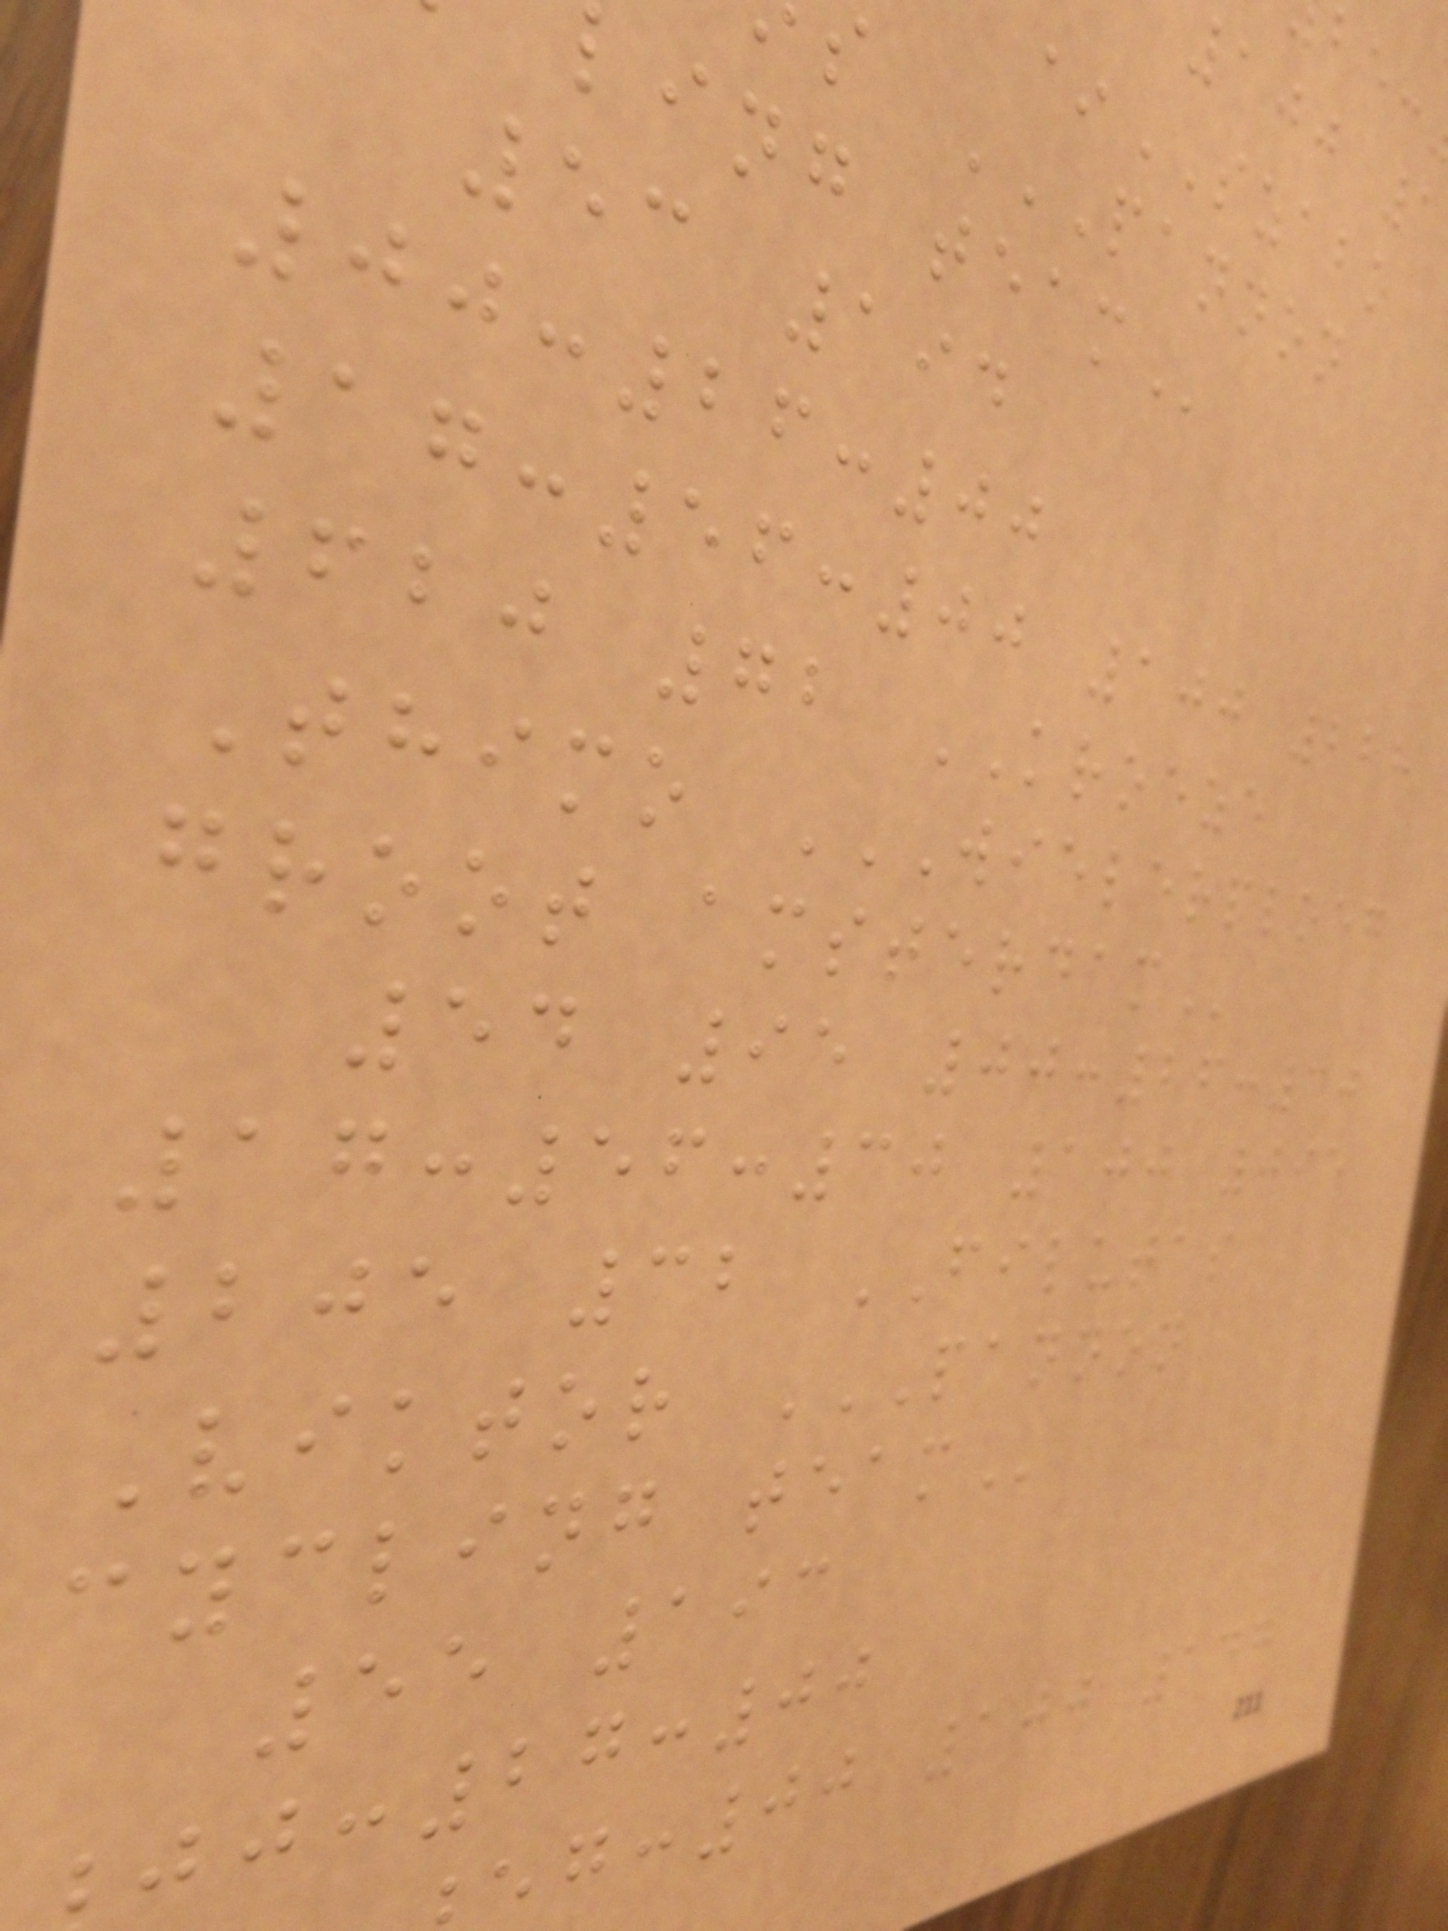100 1
*SZABO
53 194
00:26:00
17:56:00 100 228
620 72 KROEZE
Thimo WIELERPLOEG
groot
54 95 00:26:30
17:56:30 100 095
205 32 FILUTAS
Viktor PANNON
cycling
55 193
:27:00
:00 100 147
